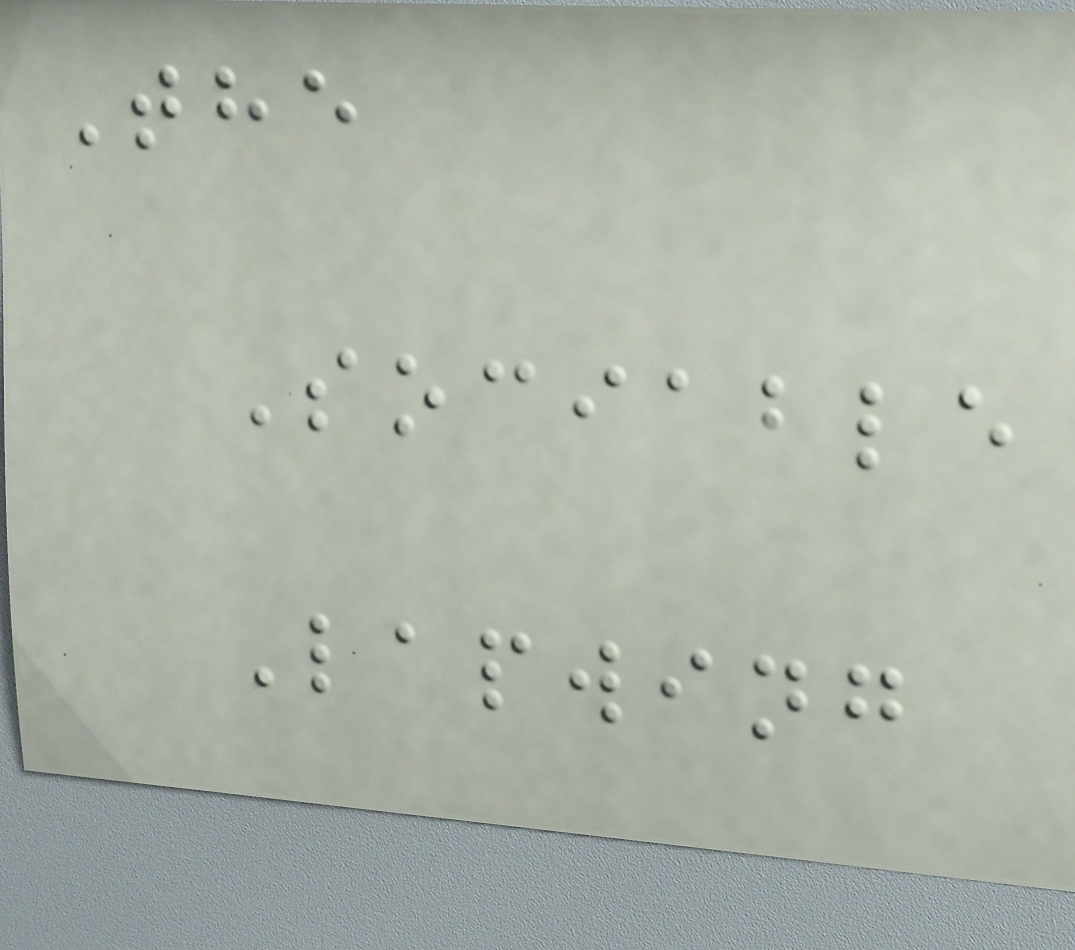The
Sociable
Lapwing
